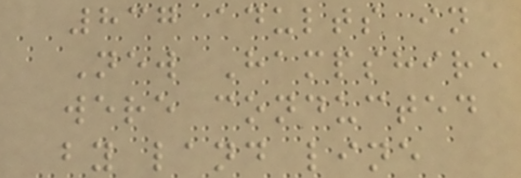837 adults in
New Hampshire
were conducted
by land line
